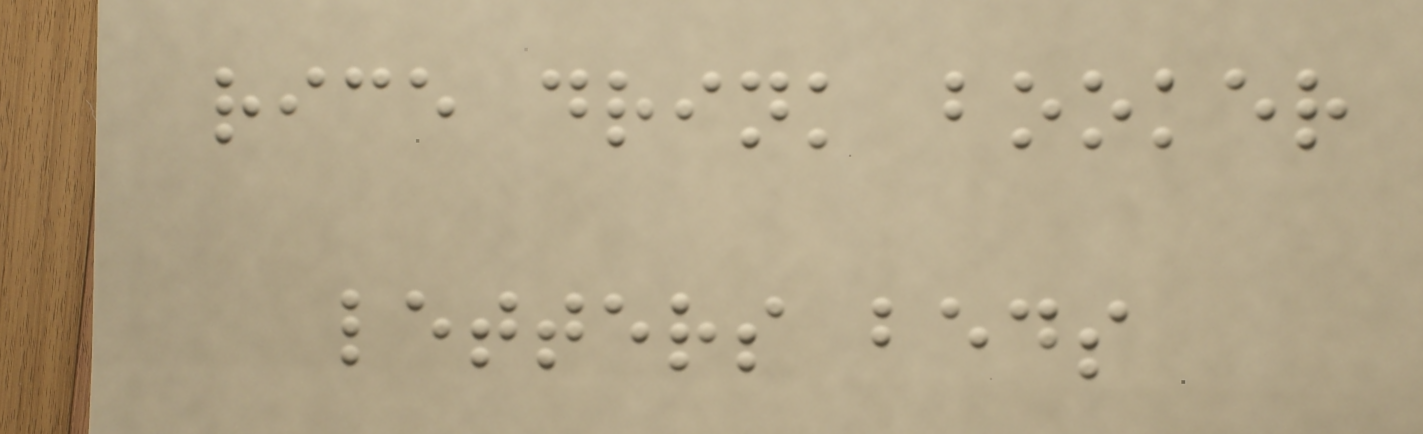rice drink booker
letters beds
